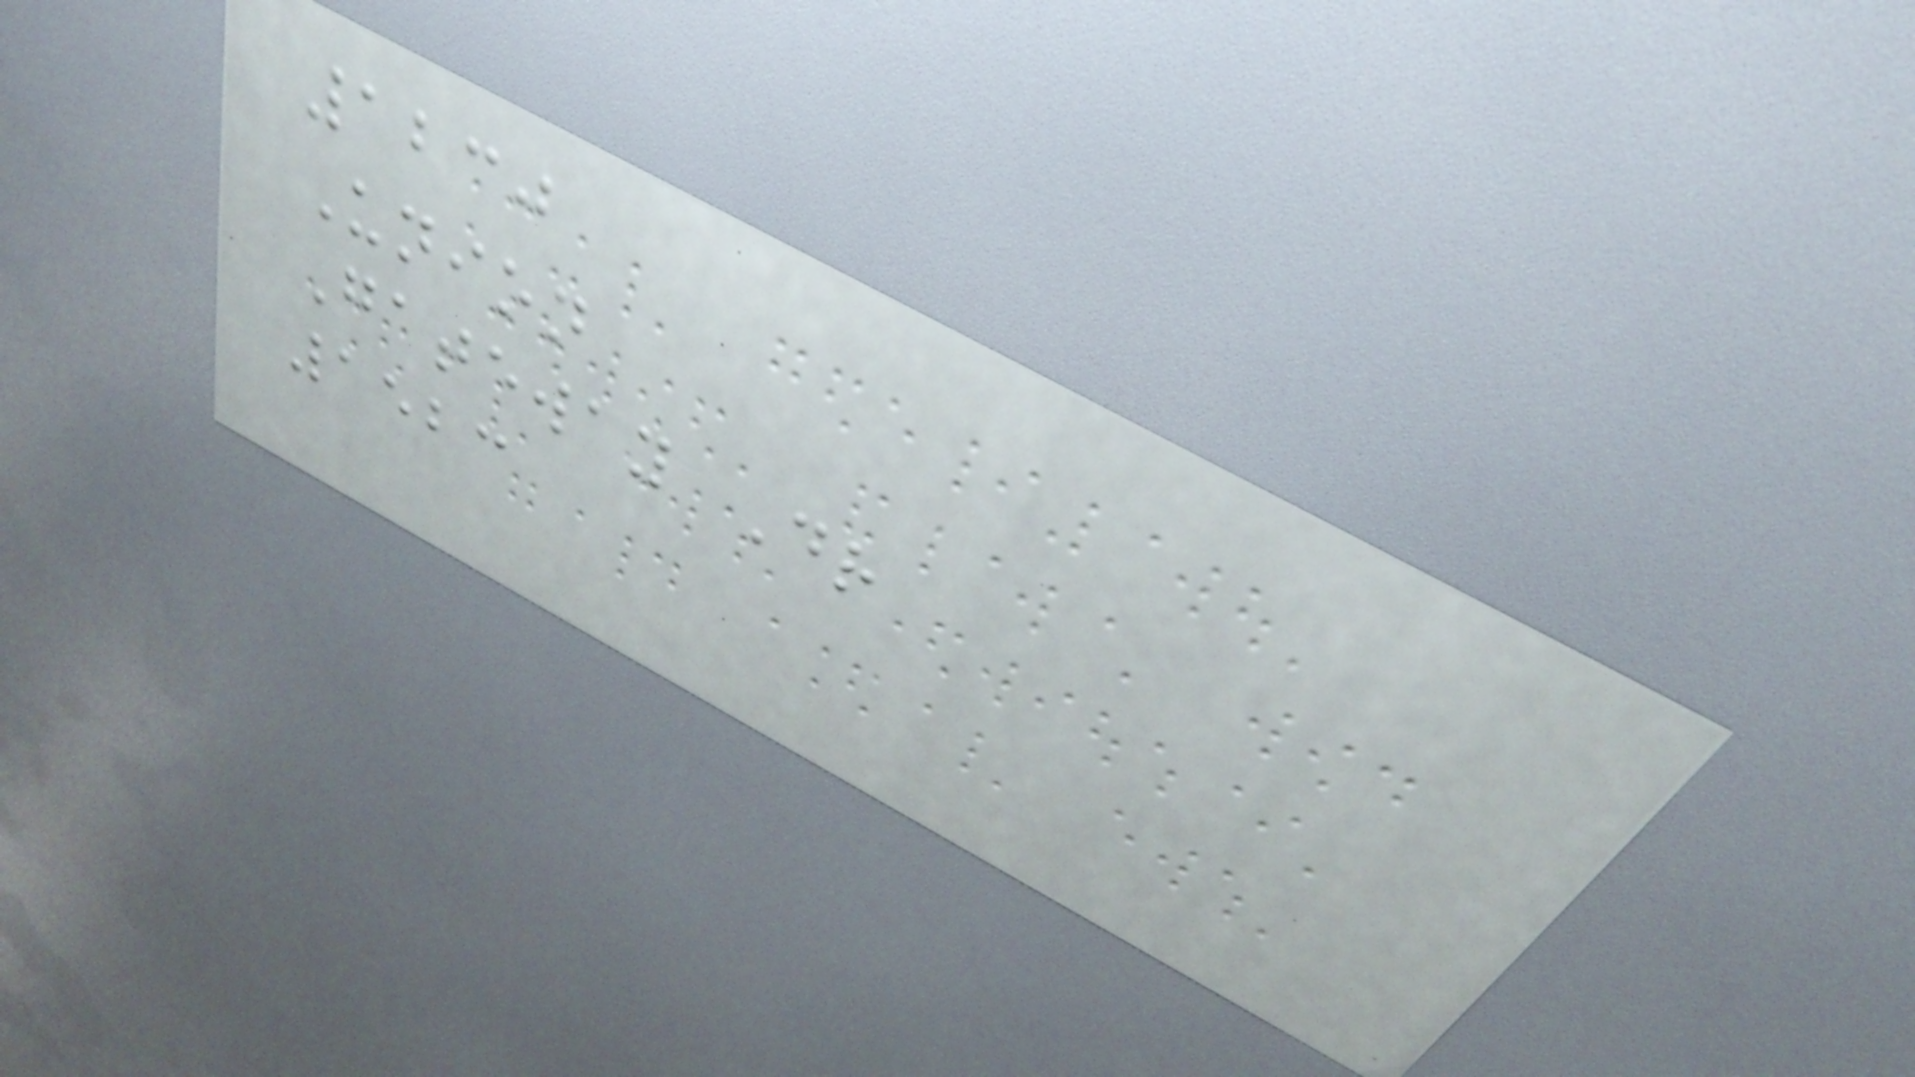1230
Union
Gateway Dr
1523
